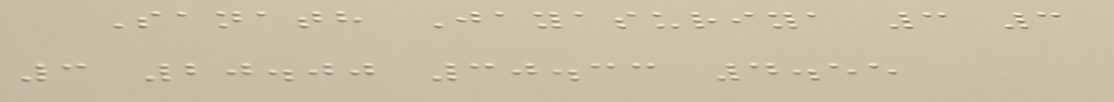Sanath Jayasuriya 3 3
3 20.00 30.33 4.55
